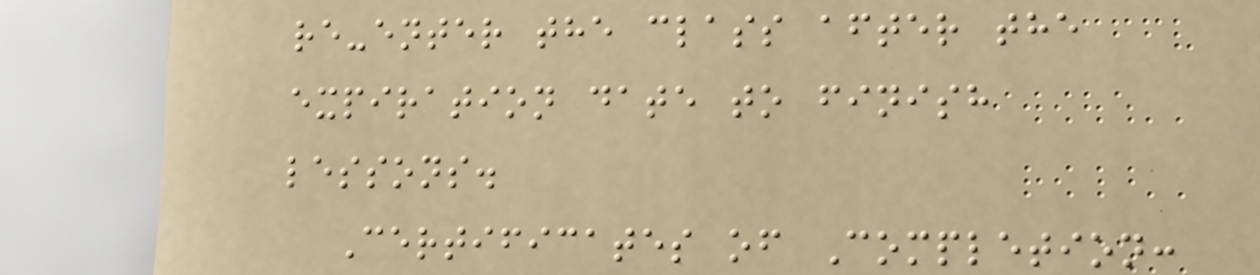re-enter the class after the
expiration date to finish
lessons.
Certificates of Completion:
